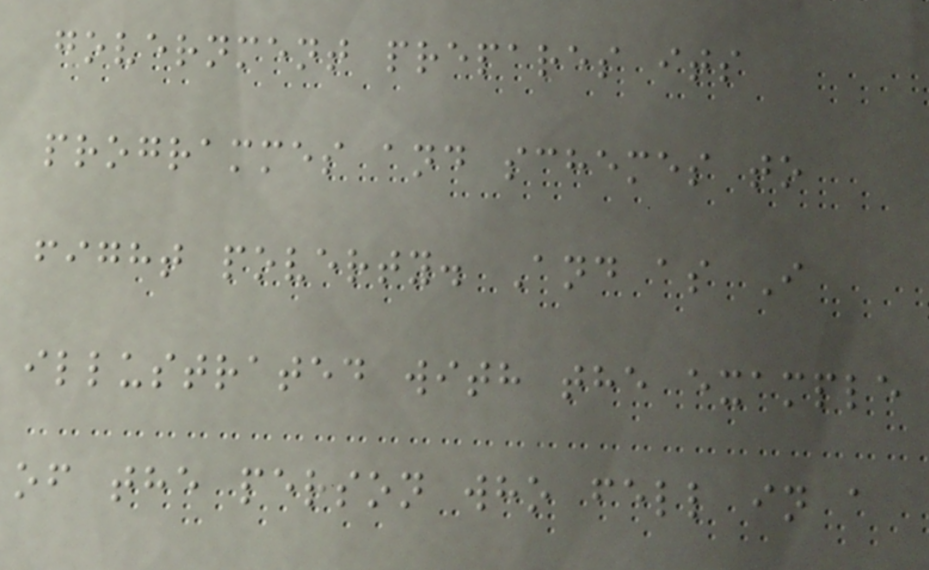government prepares its
programmes and schemes to
fight poverty. And as I
illustrated with the example
of the person who fell in a
